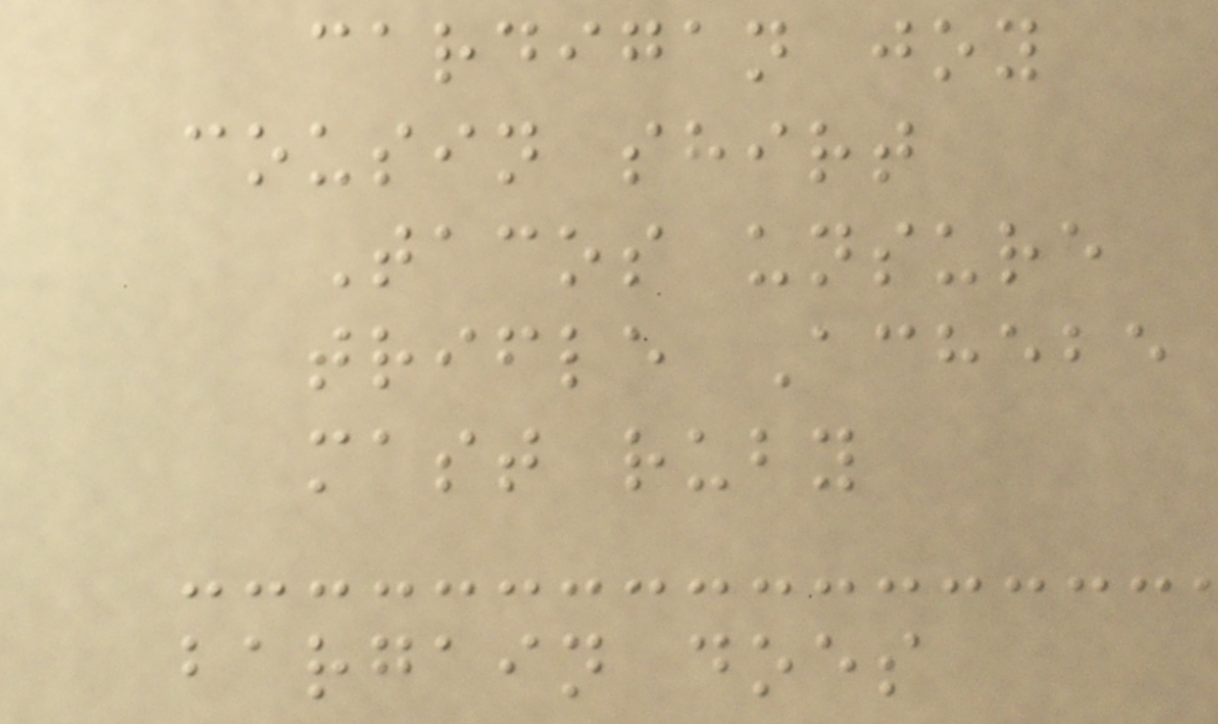cardigan joy
cousin shirt
Tacos unsure
trifle Achebe
mast ruby
bargain does
